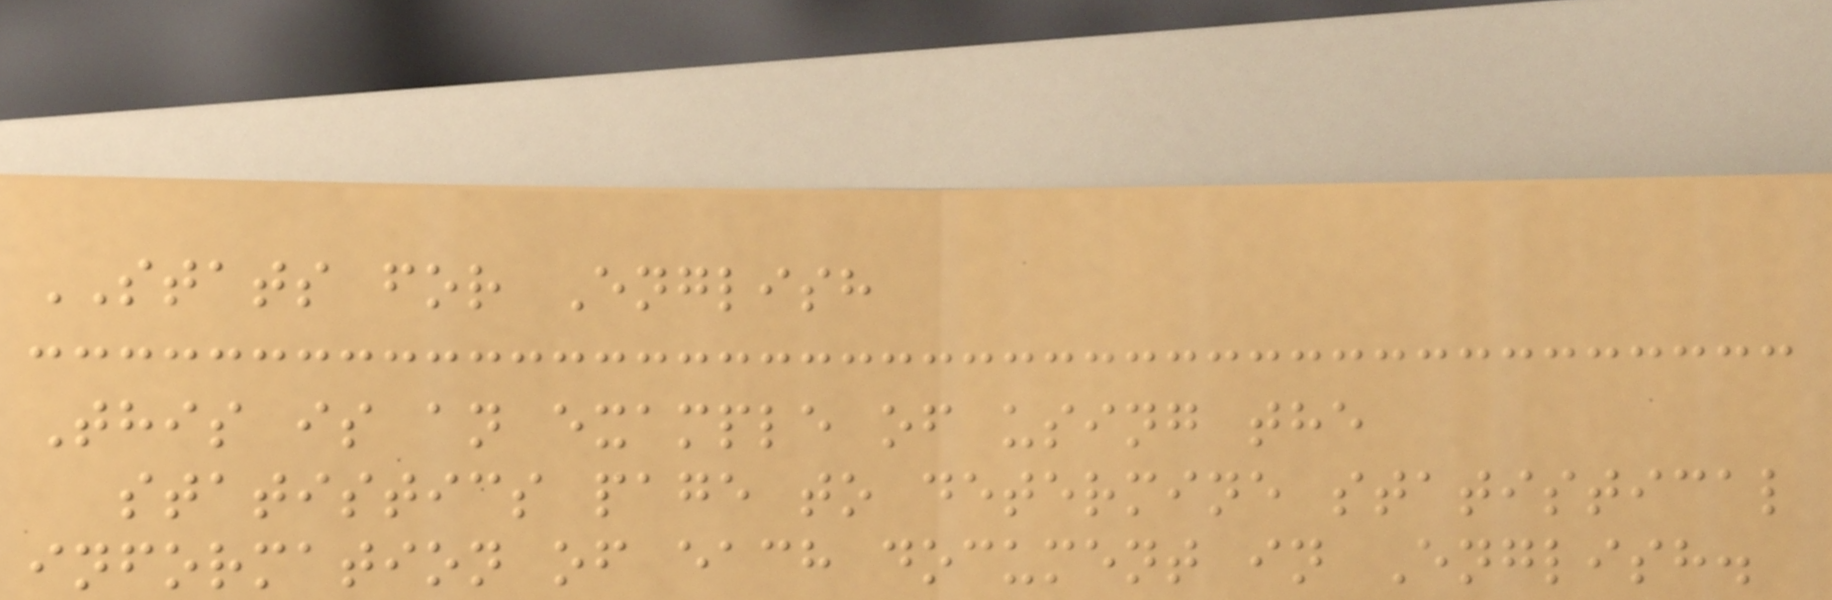STATS for English
This is an example of using the
statistics page to determine statistical
information of each document in English.
